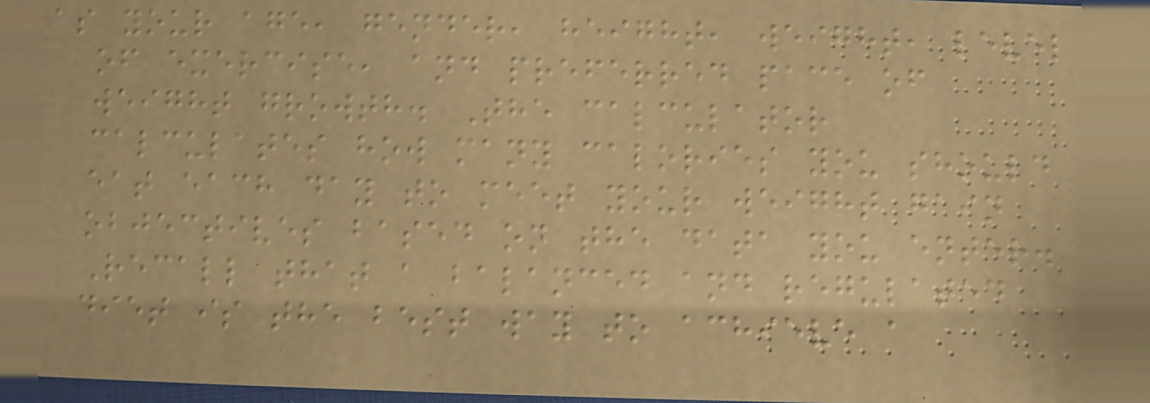as your age, gender, height, weight, level
of exercise, and preferred pace of
weight growth. The calculator
calculates how many calories you should
eat each day to meet your weight gain
objectives based on the data you enter.
Recall that a balanced and regulated
diet is the best way to achieve a
